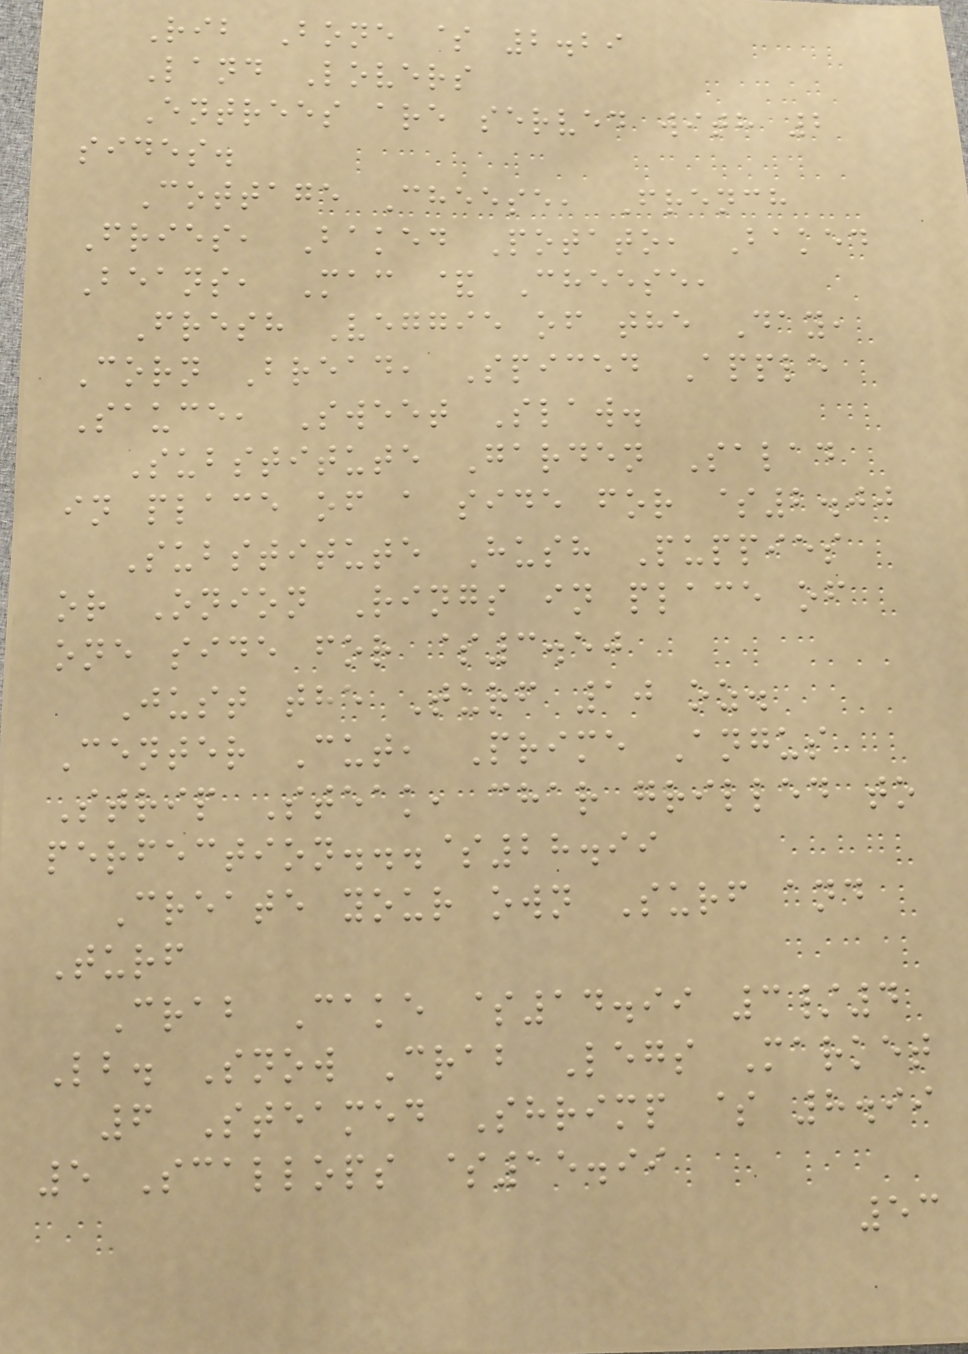Rib Bone $ 2.29
Land Lovers
Entrees are served with 2
sides.
Cottage Cheese, French
Fries, Baked Potato, Baked
Beans, Mac & Cheese,
Fresh Veggie of the Day,
Corn Bread, Spiced Apple
Sauce, Sweet Slaw.
Substitute Garden Salad
in place of a side for $2.00
Substitute Hush Puppies
or Onion Rings in place of
one side for $3.50
Just the Turf 10 oz.
Center Cut, Prime Angus
Strip Steak, char grilled to
perfection...$28.99
Create your own Surf and
Turf
Crab Cake $14.99 3/4
Lb. Snow Crab Legs Market
6 Steamed Shrimp $ 8.99
5 Scallops $15.99
53
